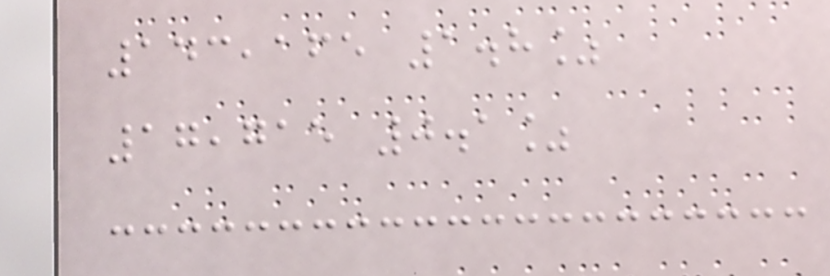143,165 1.8%
17,715 0.1%
